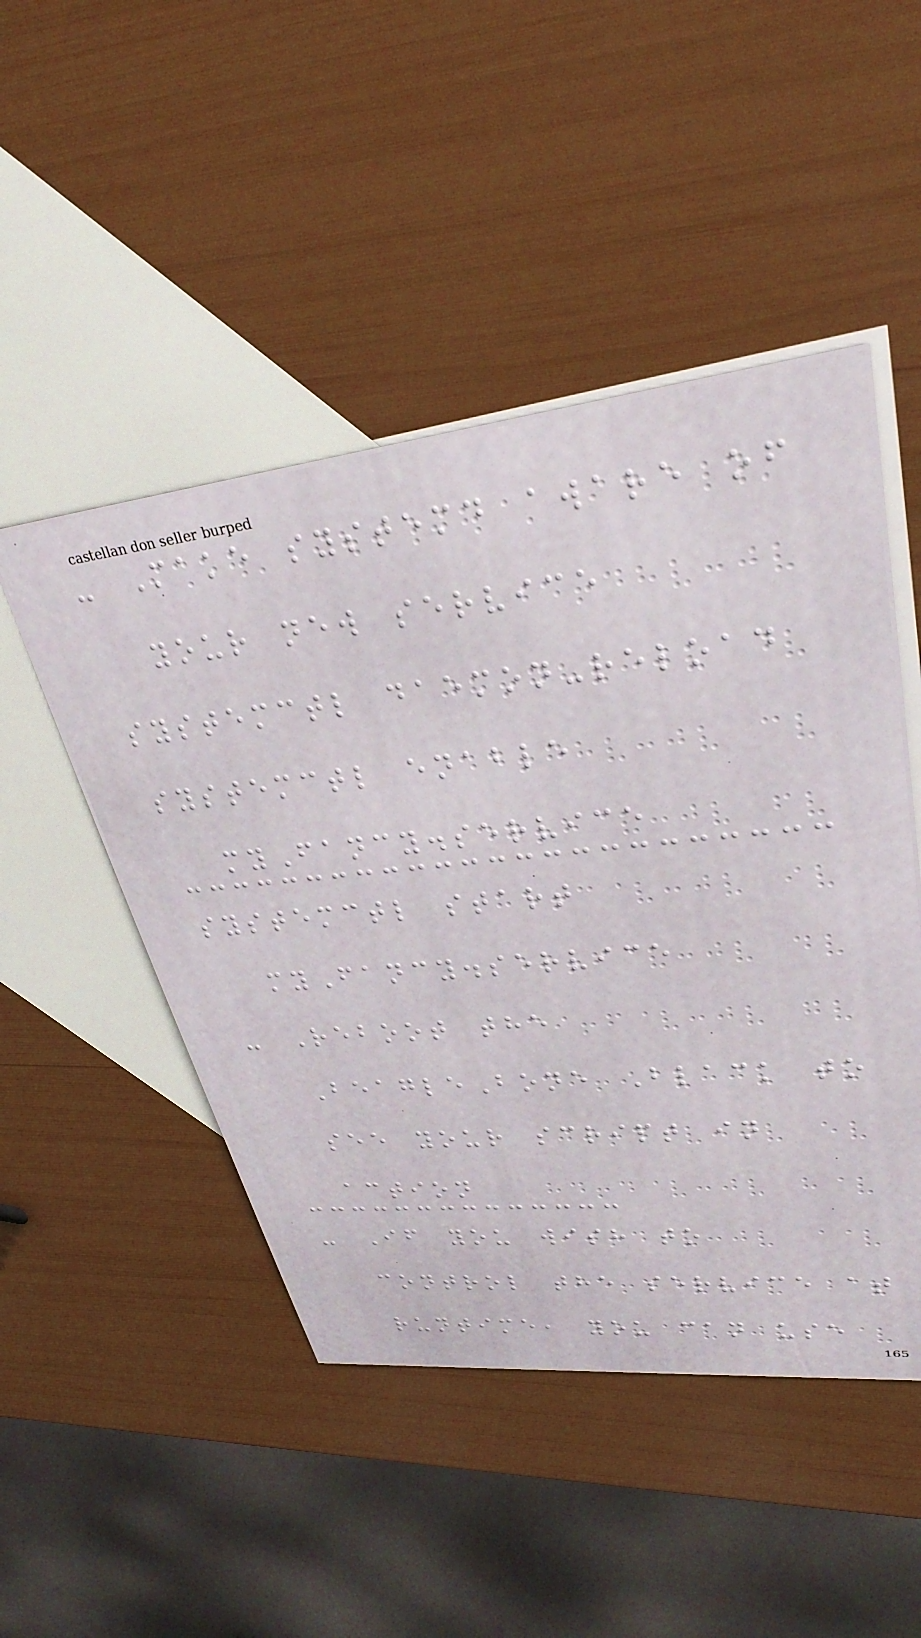- Make systemd aware of
your new service
systemctl daemon-reload
systemctl enable
myFancy.service
systemctl start
myFancy.service
- Reboot the
BeagleBone Black to
see your script in
action
- If you wish to
control the service at
runtime, you can use
